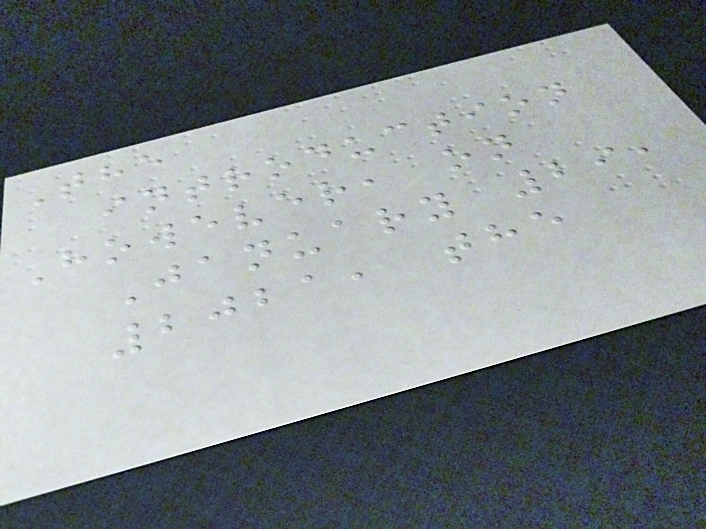The
introduction
However, on
January 29,
2021, the
